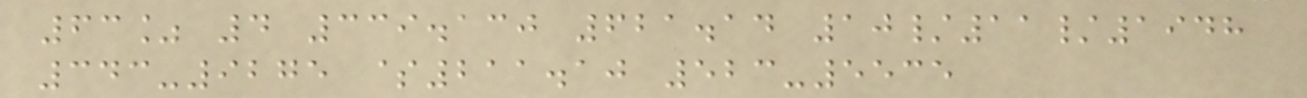63% 4 339.130 621.14 10/11/1948
343-9275 $211.10 523-5535
